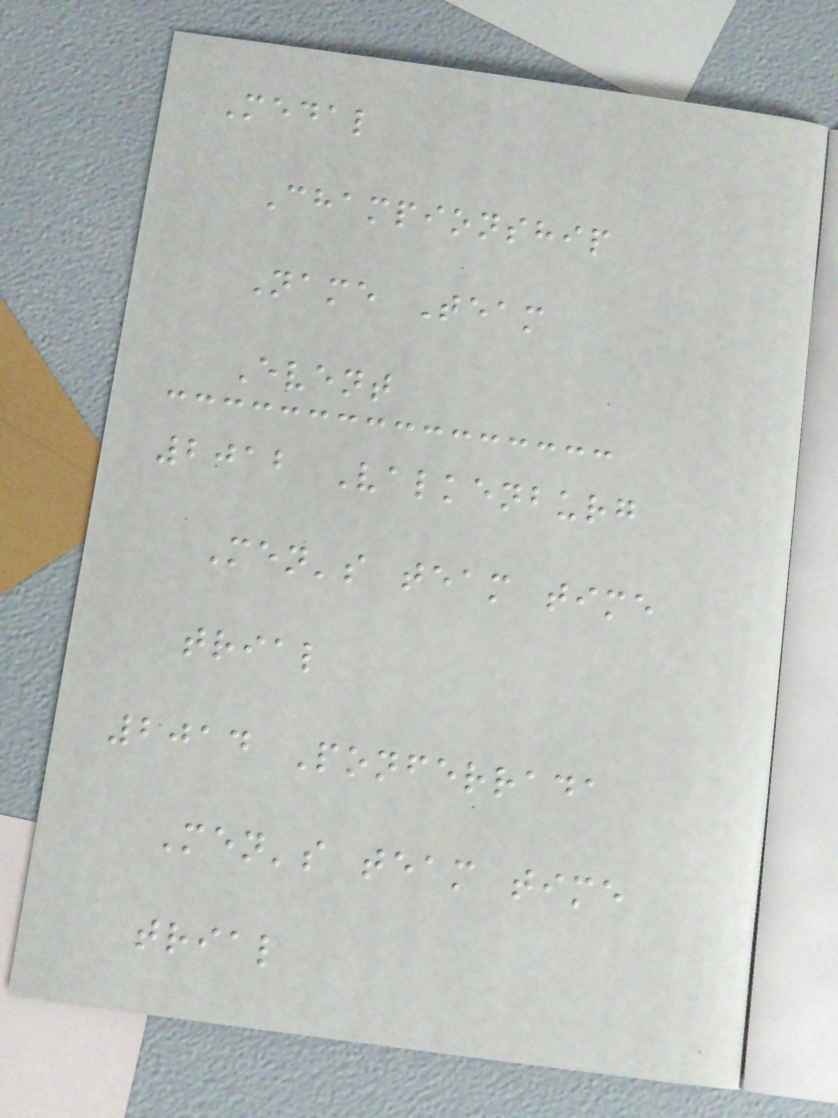Medal
Championship
Name Team
Event
2012 Valkenburg
Men's team time
trial
2014 Ponferrada
Men's team time
trial
